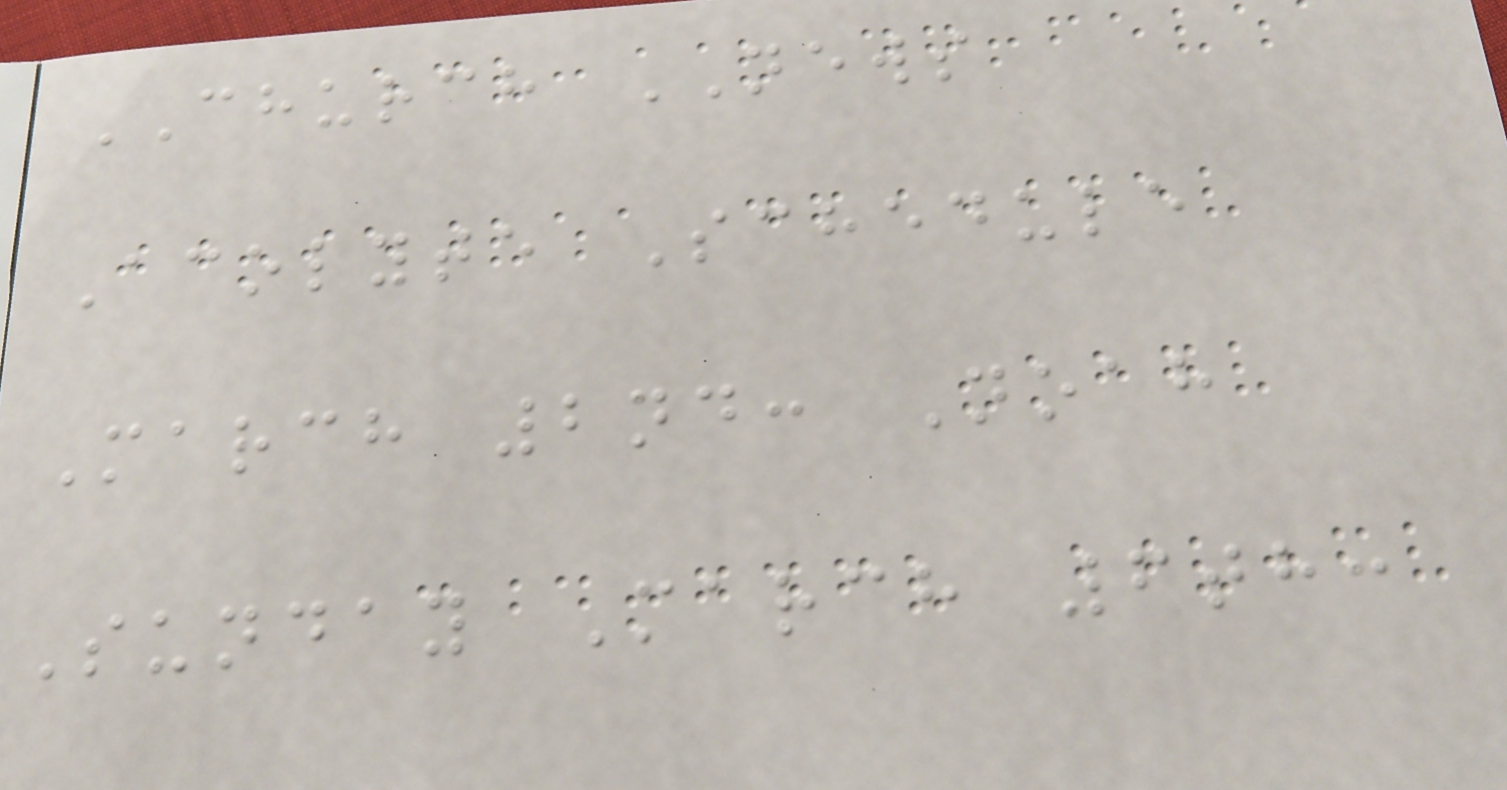CHURCH NEWS
Acolyte Schedule
March 2nd: Noah
Sunday March 6th:
